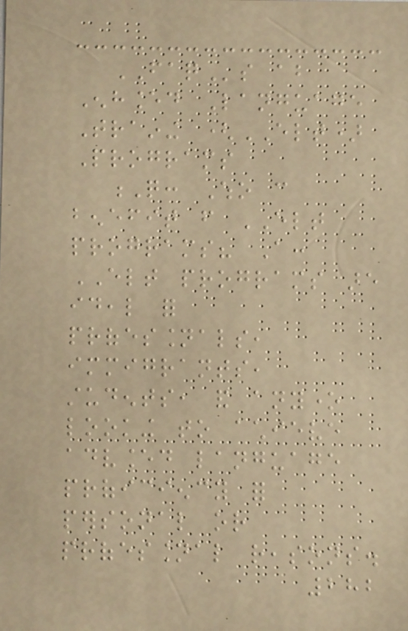FAQs about
Enhanced Language
Training (ELT)
Programs
Q: Who can
benefit from ELT
programs? A:
ELT programs are
ideal for
professionals,
immigrants,
students, and anyone
looking to achieve
advanced language
proficiency for
personal or
professional reasons.
282
